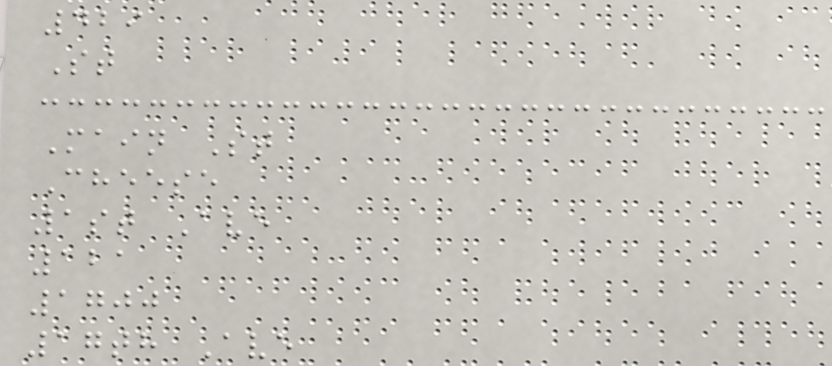429
St
Main St
Cheese
1st Ave
121
1700
17th Ave
